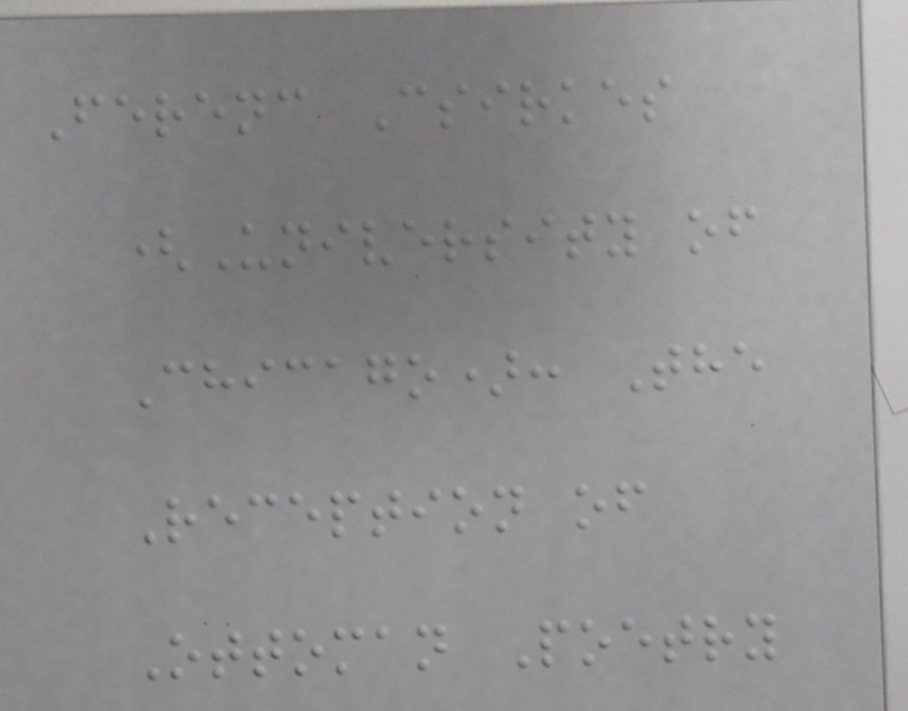Ferenc Csirkes
(University of
Chicago): The
Reception of
Ottoman Poetry
